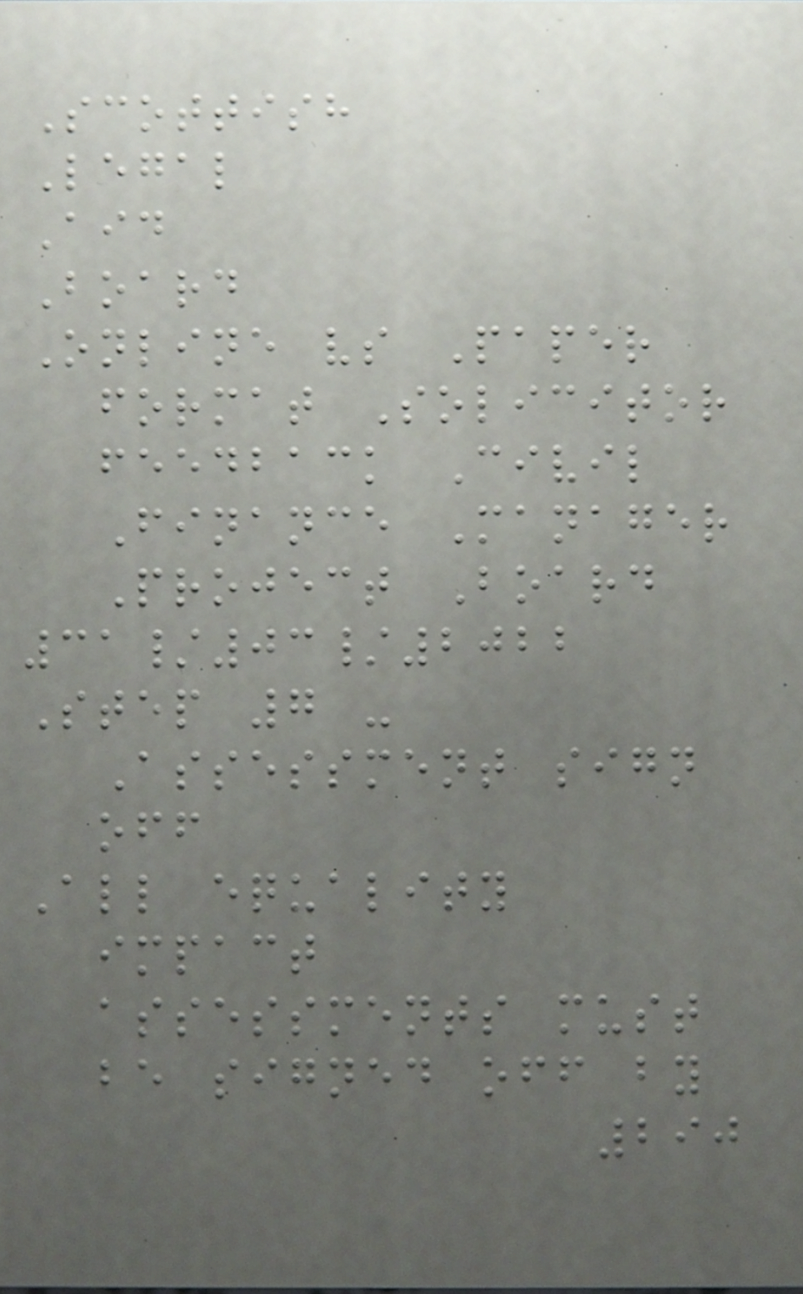Scottish
Legal
Aid
Board
Online vs Paper
format Solicitor
feedback Civil
Finance Manager
Project Board
31/03/2022
Step 7 -
Assessment sign
off
All equality
impact
assessments must
be signed off by
290
